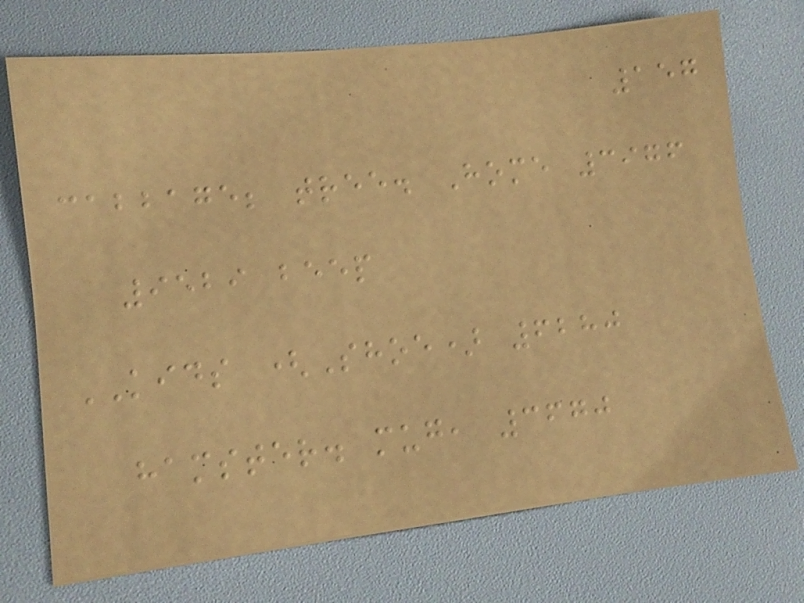157
cabbage; tree. Home 3976
9529 beep
KIDS (Shoe) 6280
hamster. mug, 3670
